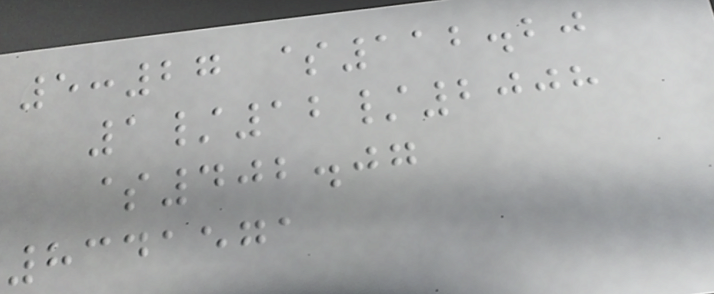5:27 $112.20
1/12/2008
$402.07
8341571
